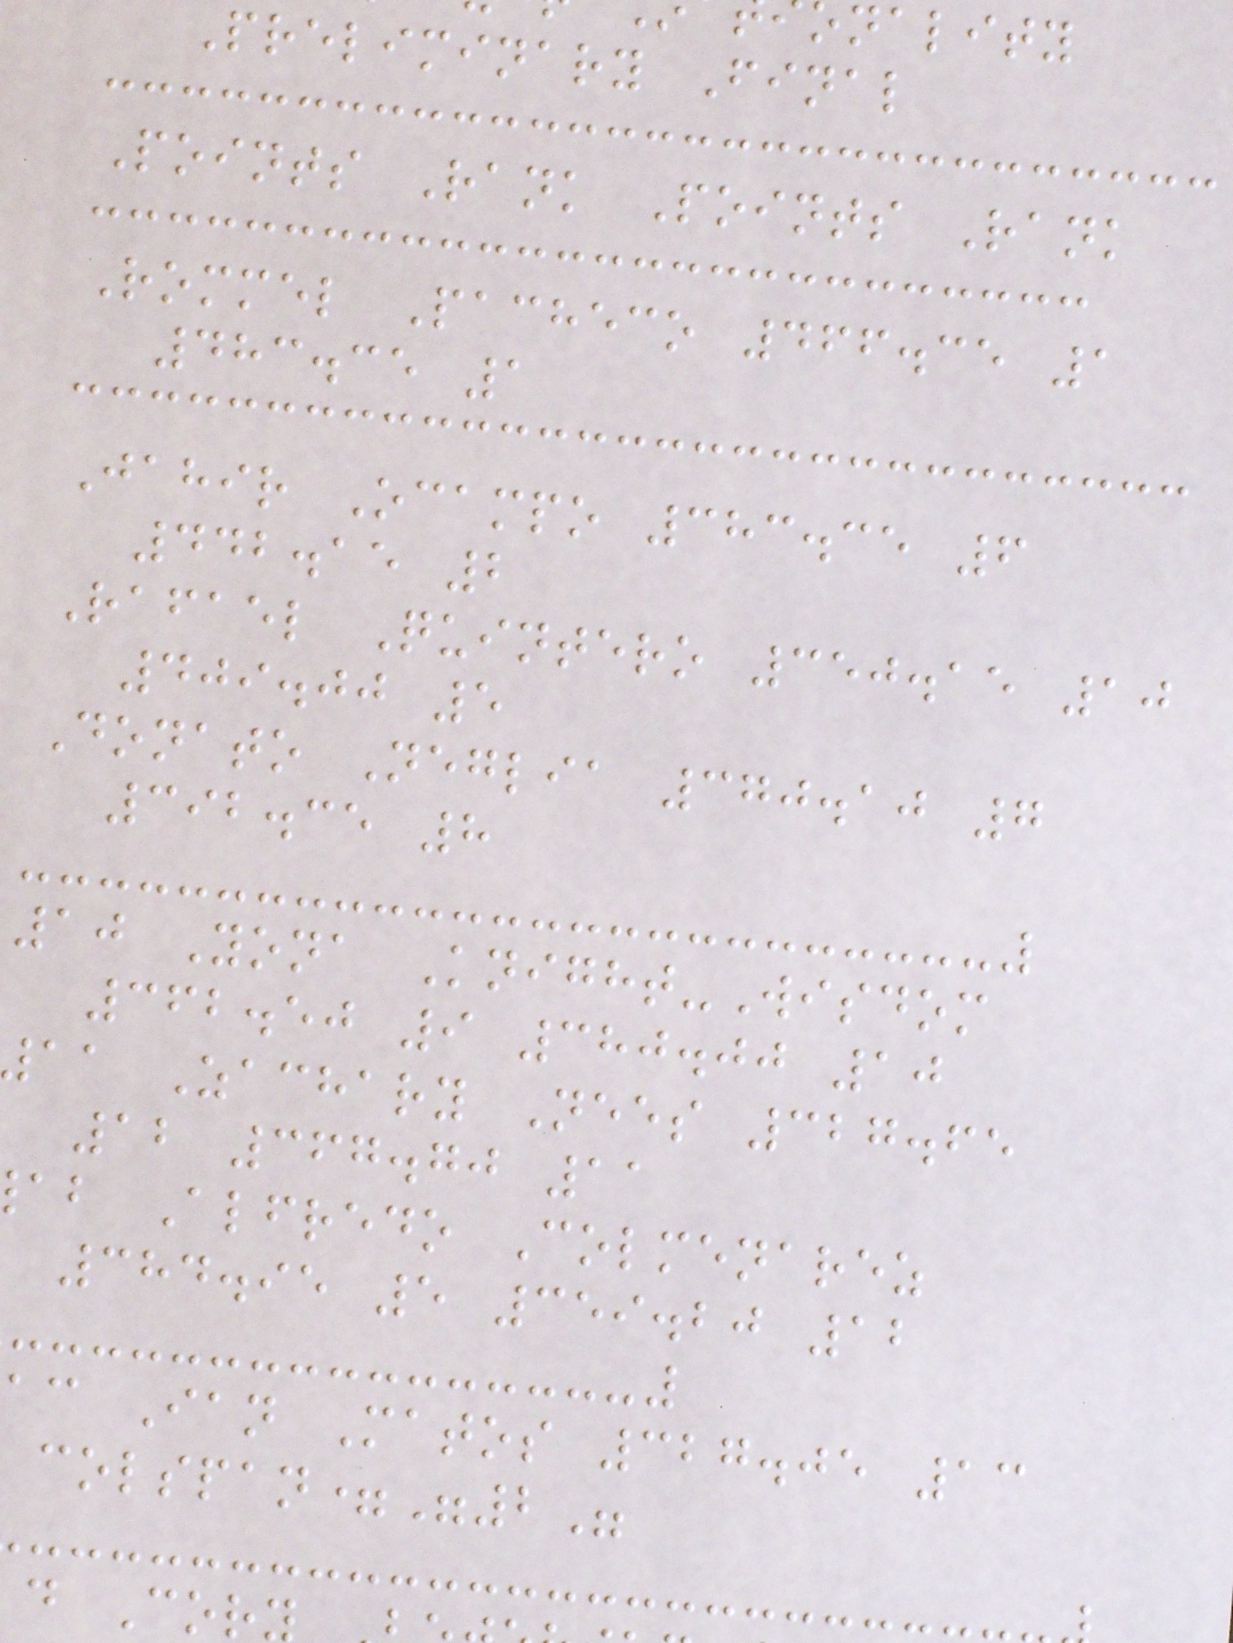Preliminary Final
Points Rank Points Rank
Rommel Pacheco 466.35 1
483.35 1
Jahir Ocampo 383.35 6
442.15 2
Rafael Quintero 350.15 10
409.00 5
Donato Neglia 370.10 7
392.35 8
10 Yona Knight-Wisdom
362.50 9 380.00 10
aa Zachary Nees 327.65
12 367.70 11
ab Alfredo Colmenarez
384.95 5 359.20 12
ac Ian Matos 327.05 13
colspan="2"
